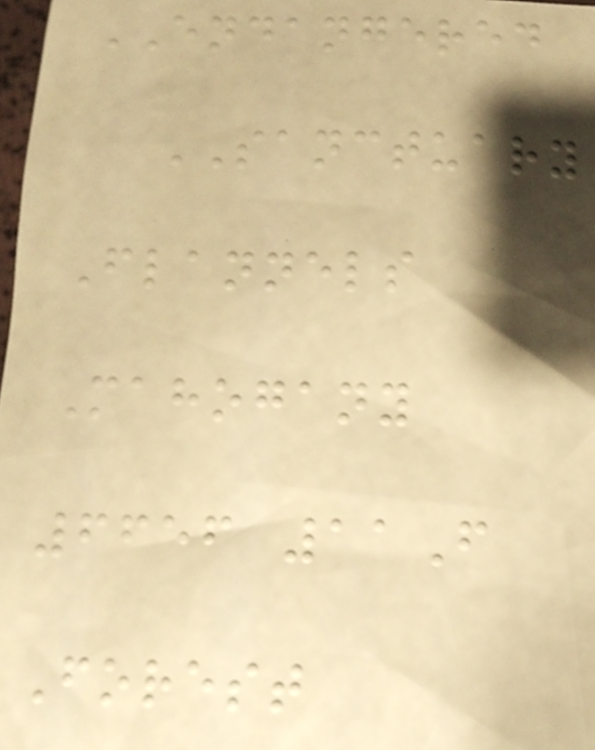ENDANGERED
SANCTUARY
Flannels
Mahogany
6656 11F
Forest
